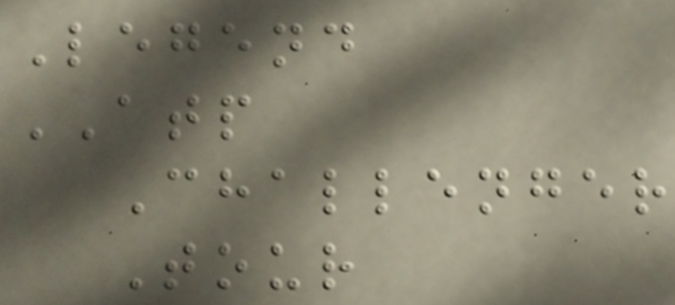Legend
ATP
Challenger
Tour
